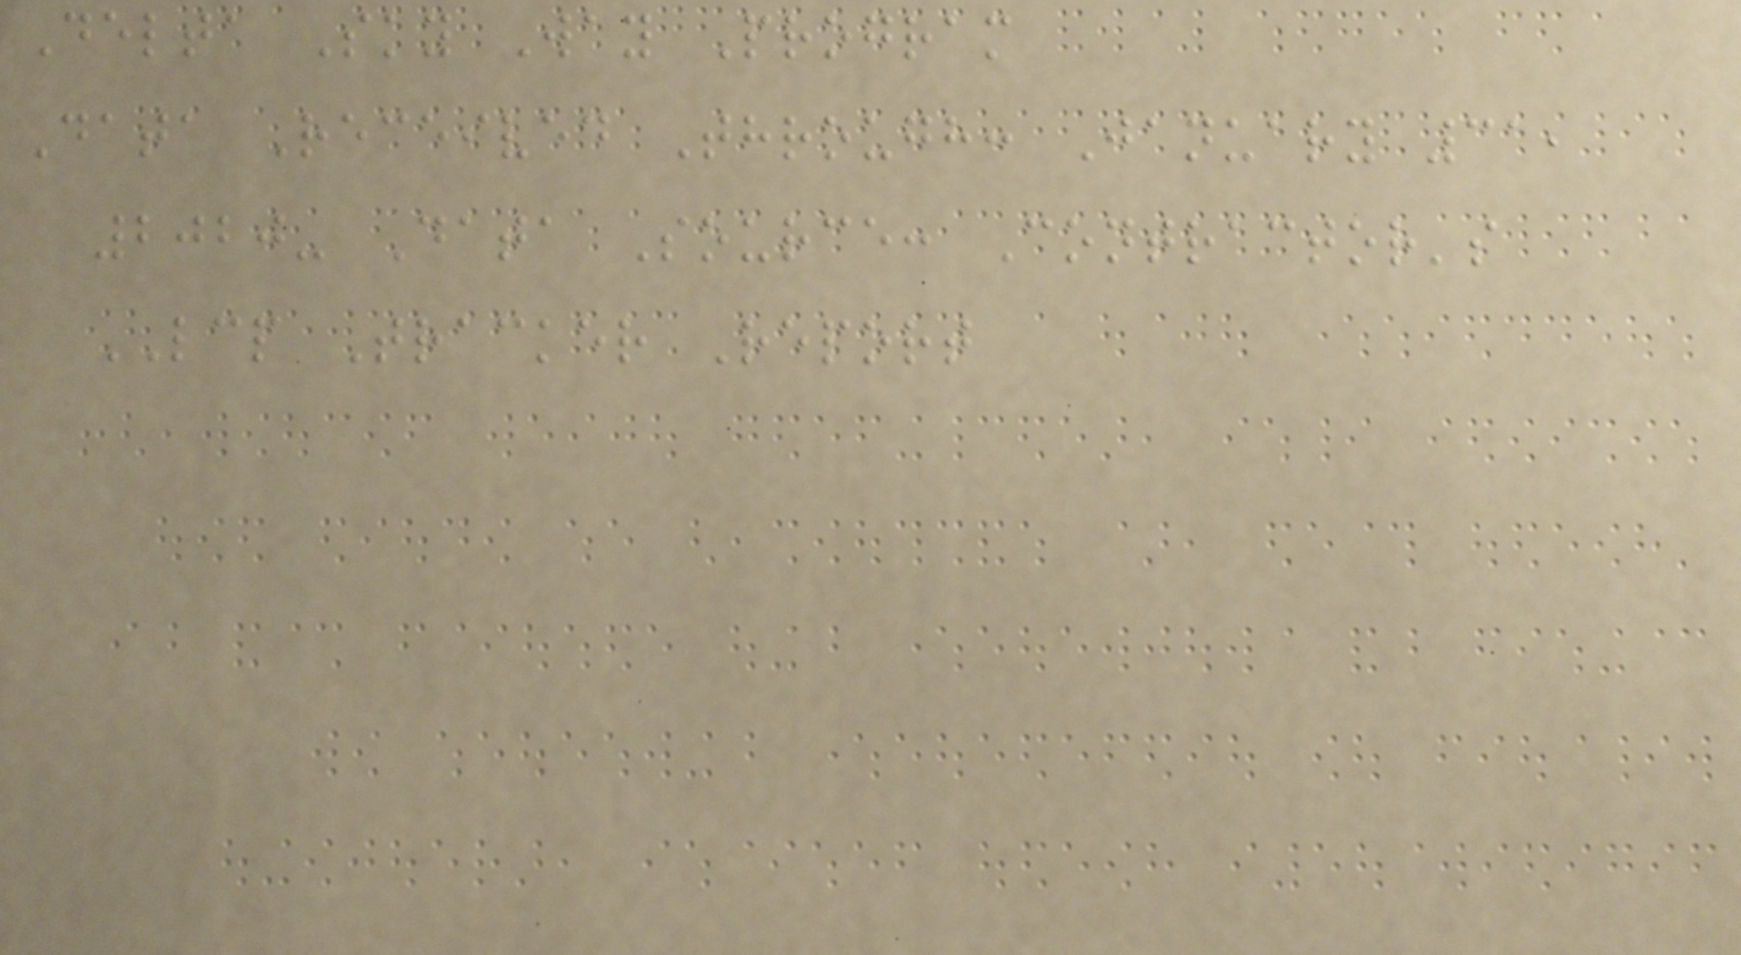Delta Sky Way Program
Data Received Through: January 31,
2020- Data Source: Contractor's
LCP Tracker Report
